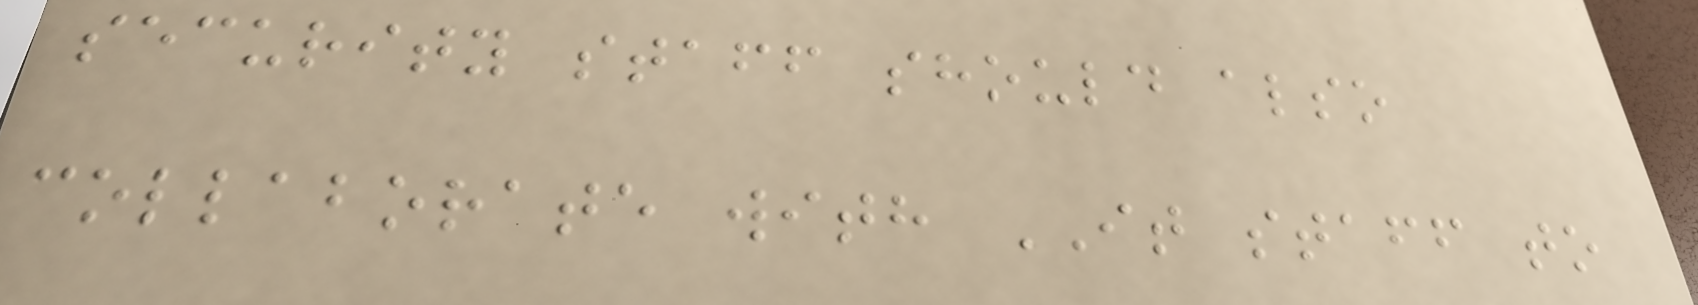security staff should also
collaborate with IT staff to
